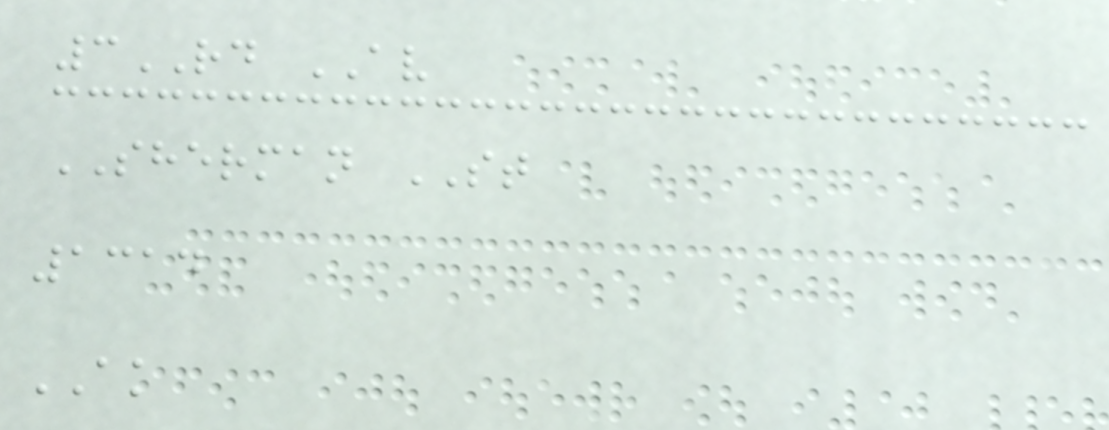3RD AV
SHERMAN ST
1314
AK
